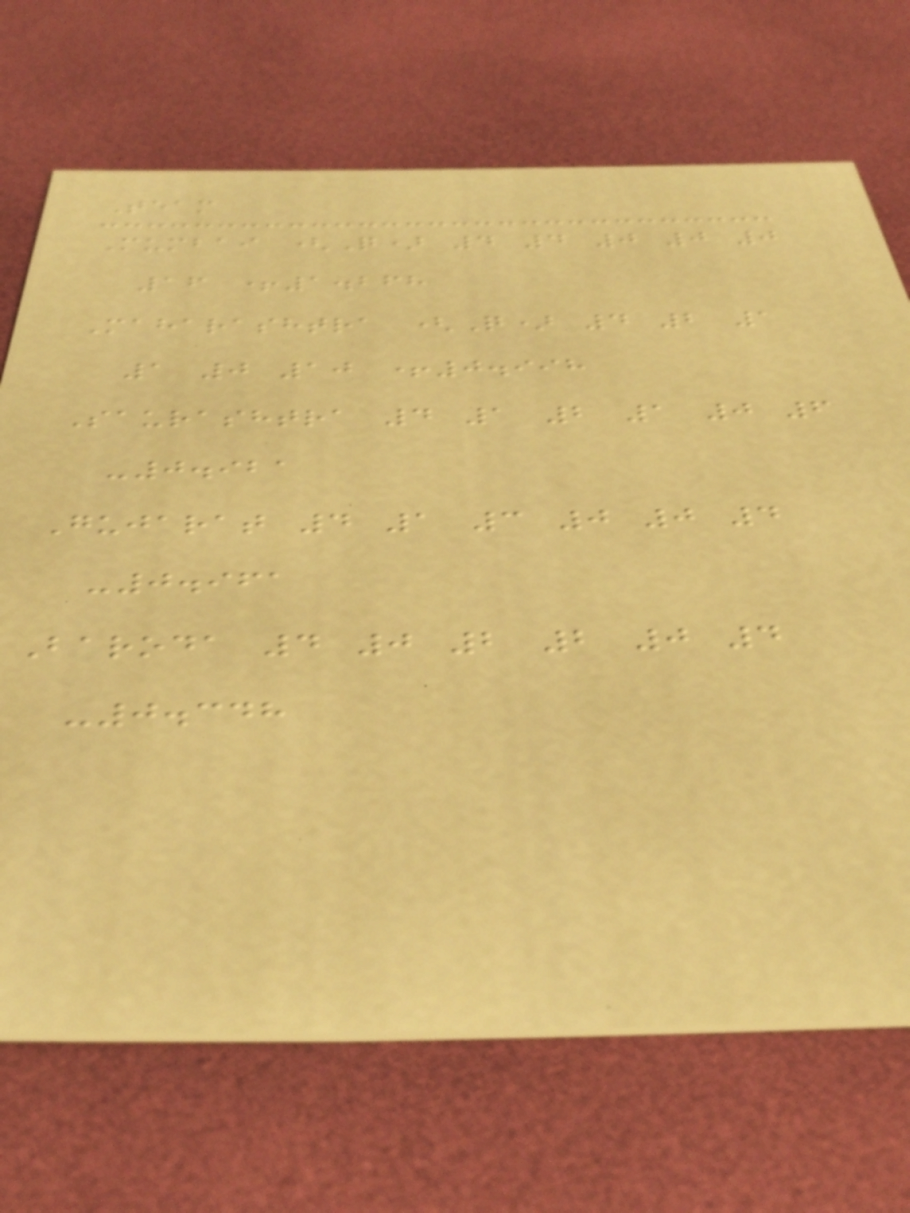Team
Mumbai (Q) 4 4 0 0 0
16 +1.268
Maharashtra (Q) 4 2 1
1 0 10 +0.998
Saurashtra 4 1 2 1 0 6
-0.921
Gujarat 4 1 3 0 0 4
-0.961
Baroda 4 0 2 2 0 4
-0.348
